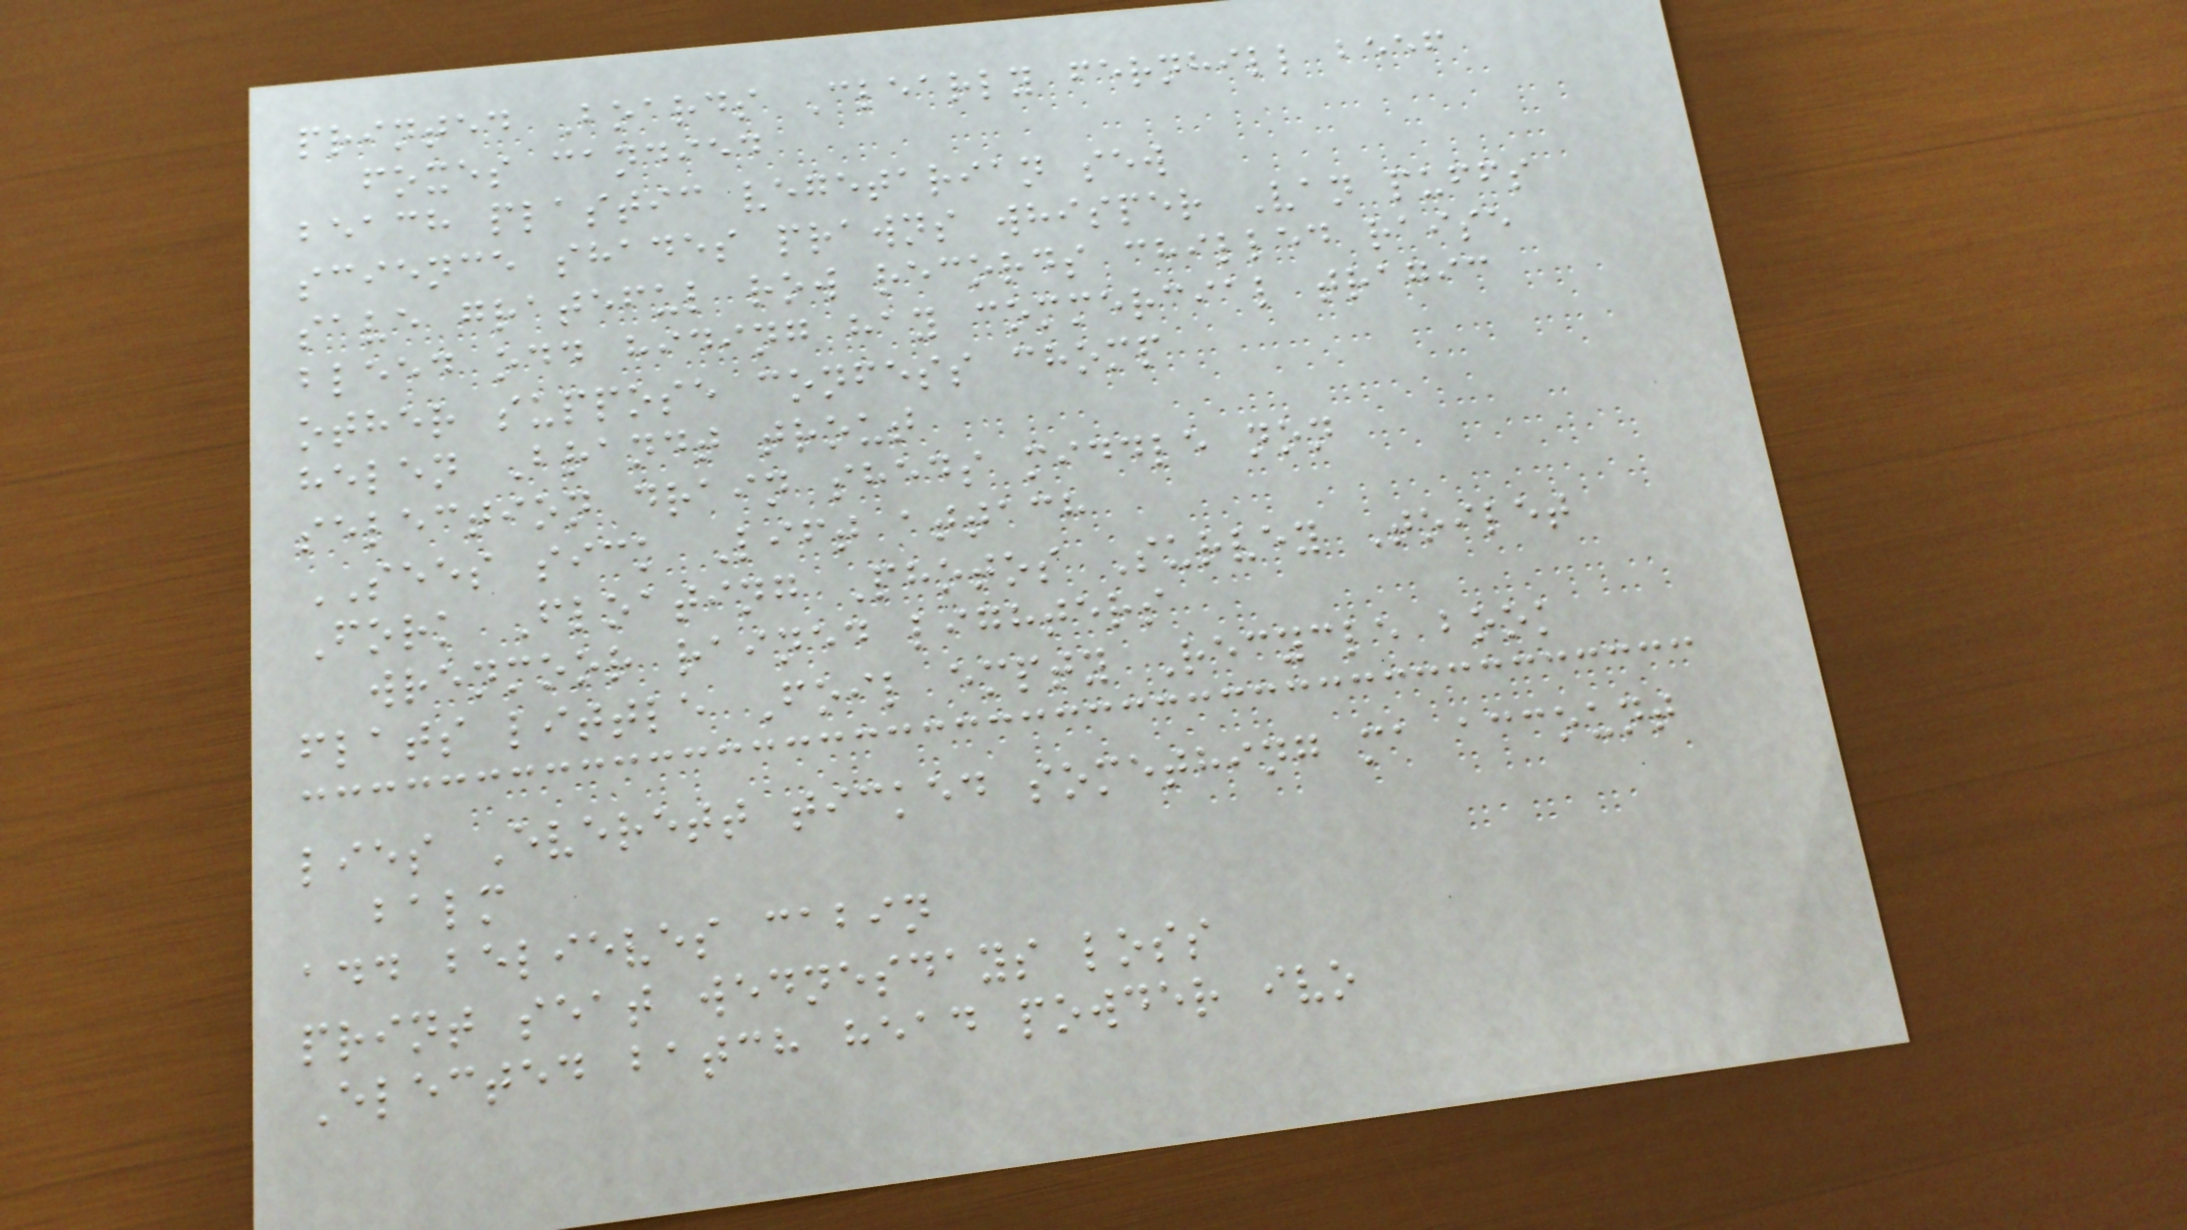printed Boards Clearly fernhill beef
foxes candied
beach plastic vegetarian sew
science shades prawns whisper Van puffs
save grateful row records chilled raise
bleed odd hiding hay commercial tragic
other suppose confess chomp
helen Brandt trout
selection drain sheds middle non
SEES sick Lift attach
Fork Floating Photos Survey Toilet
wrenmoor rained lighters
flats little Foil empty Recycle book
lies Everett ticked something ma account
balm
add believes cabin
print seat wednesdays loss
Elected batch head powder ivo
